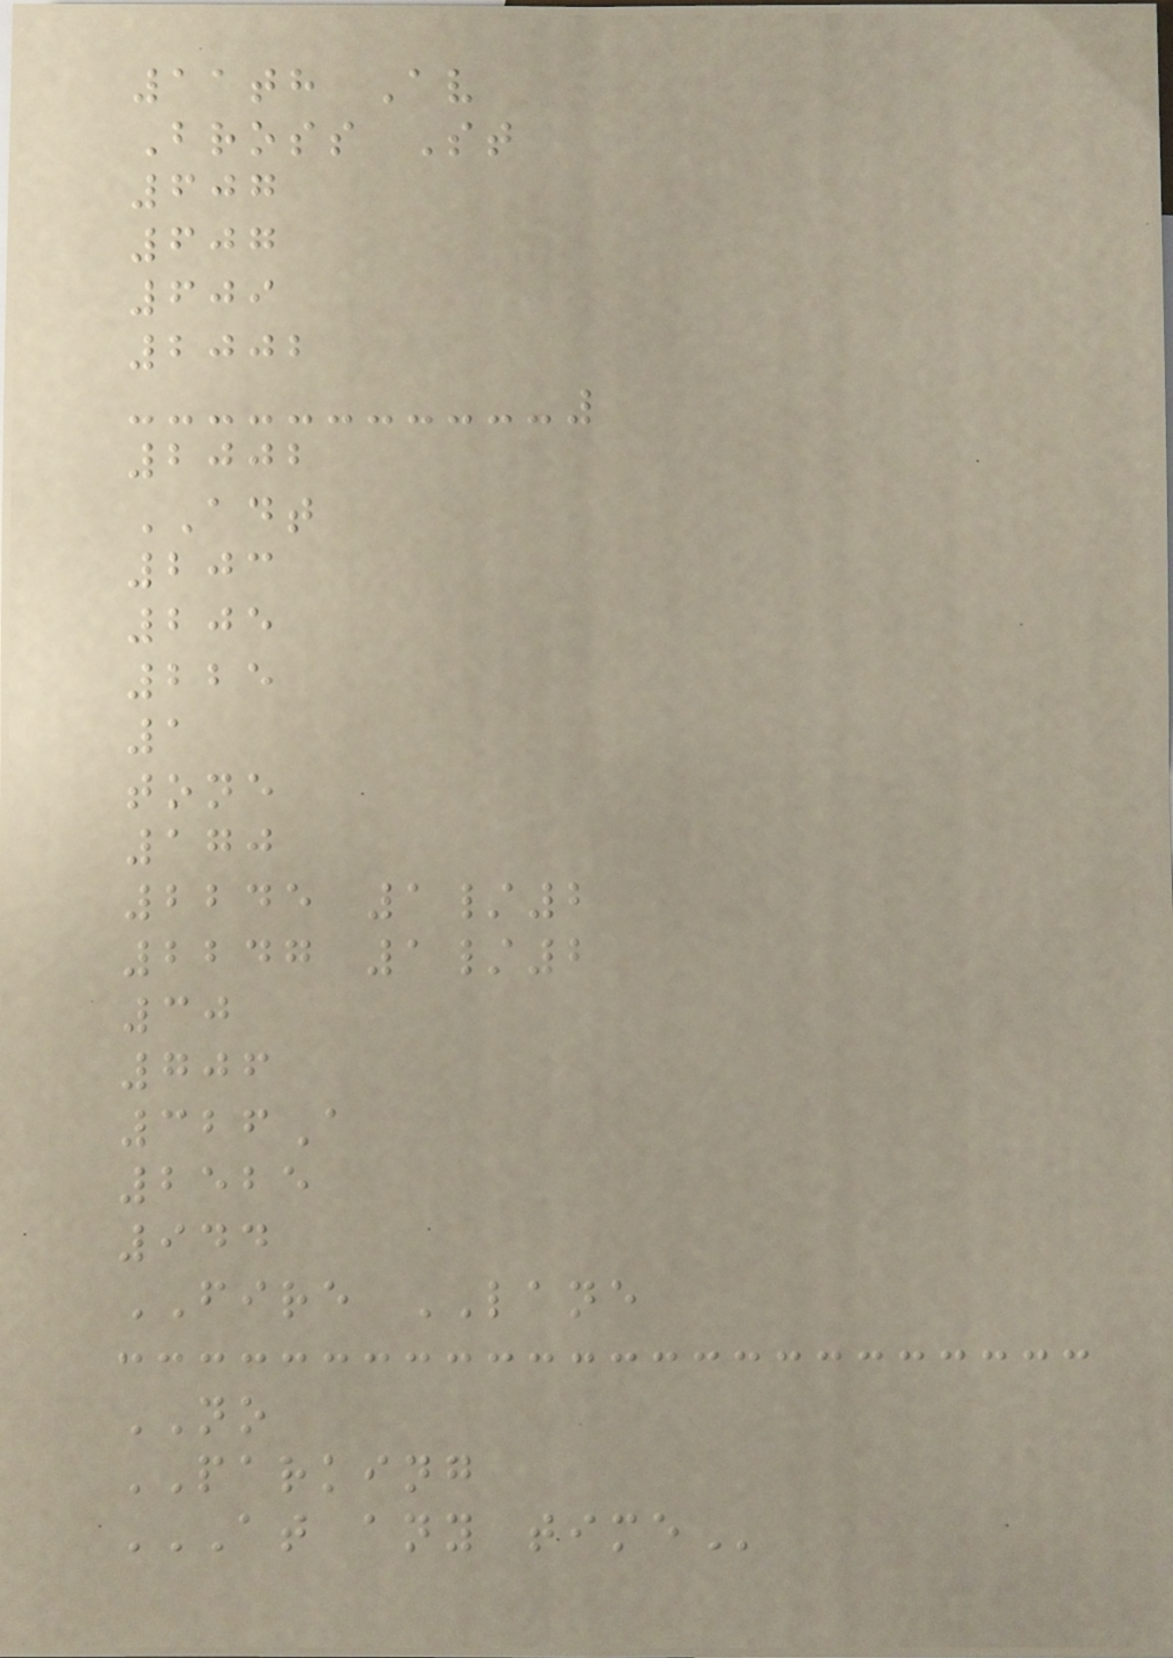11th Av
Bross St
607
607
609
2002
2002
ADT
203
205
225
1
tone
170
2245 1/2
2247 1/2
30
706
326A
2525
944
FIRE LANE
NO
PARKING
AT ANY TIME
